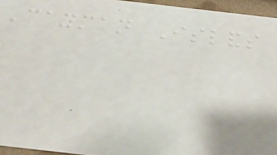Cayman Islands
